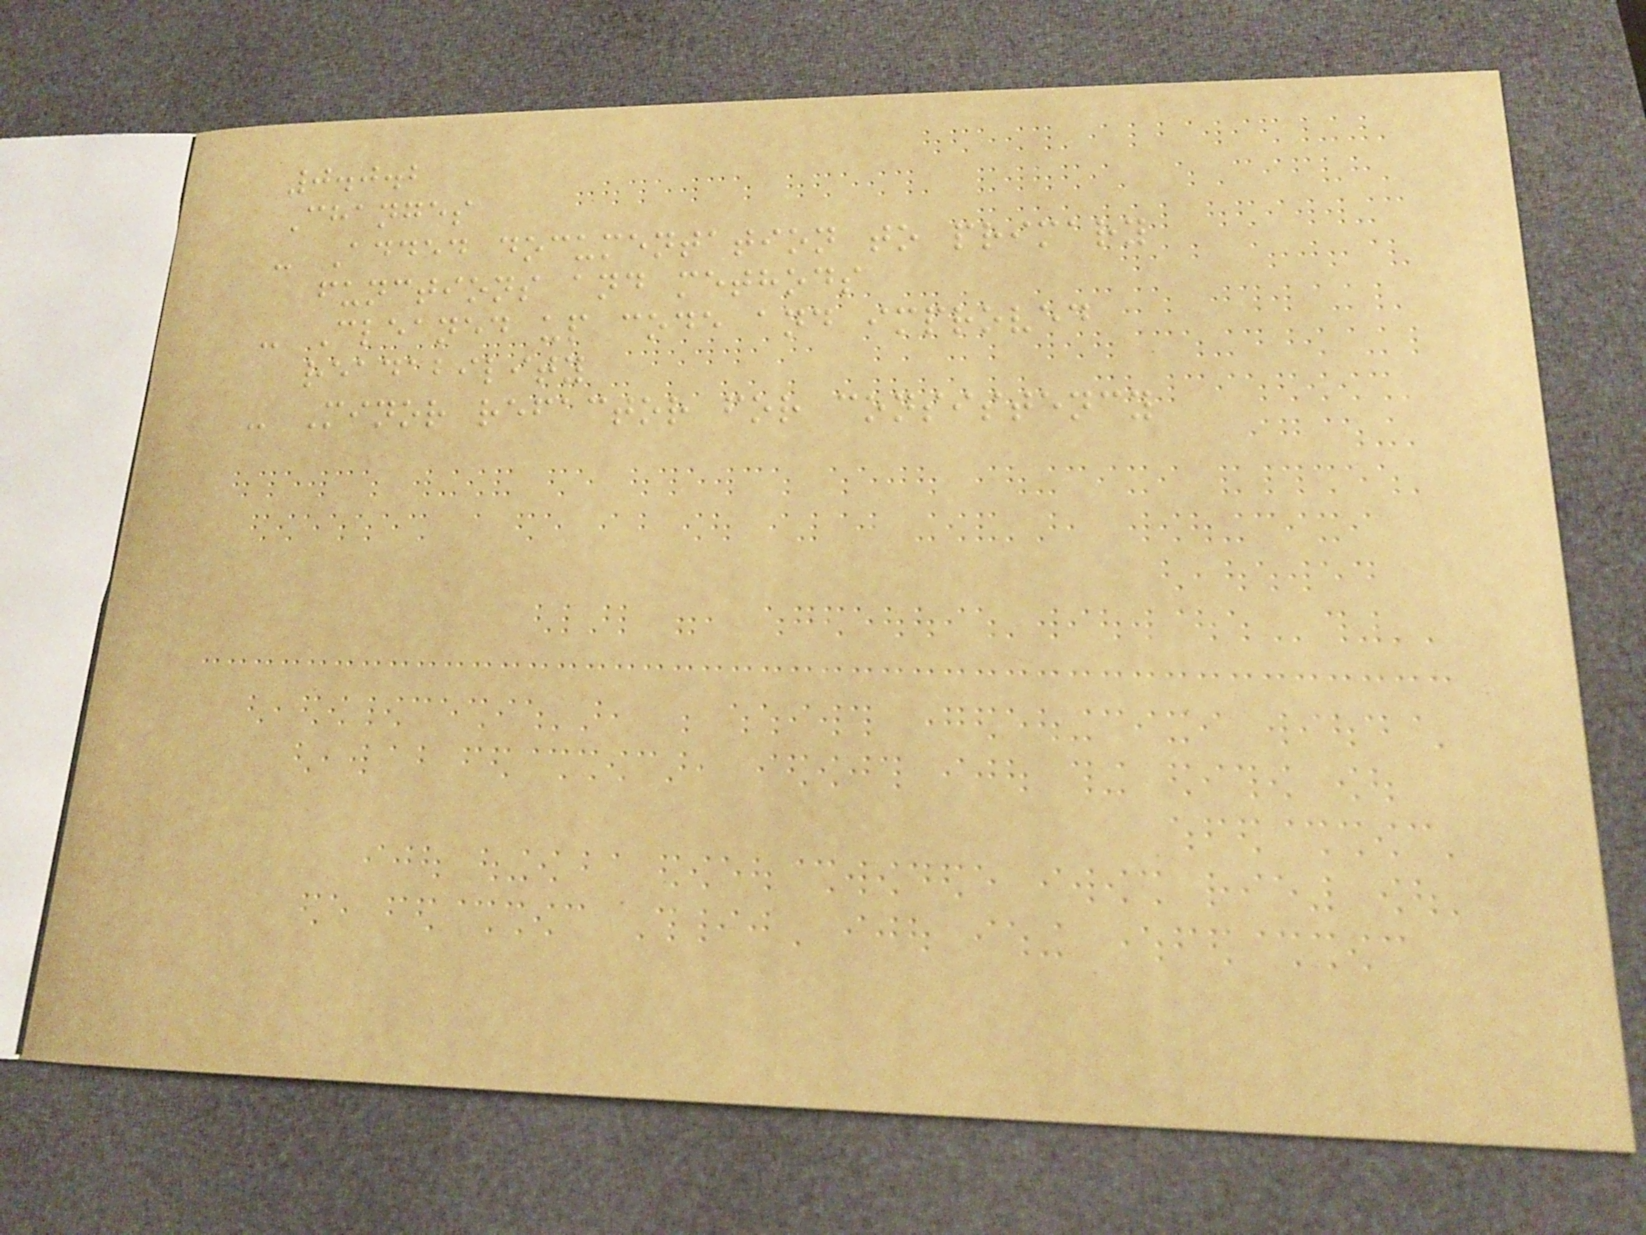0.0.2
Changes
- Added documentation to primary
functions and methods
- Cleaned up code and improved
readability
- Minor refactor for consistency
